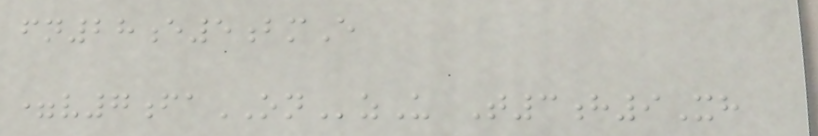fn28e5bmE
=v7faONzU T3h9Xh
